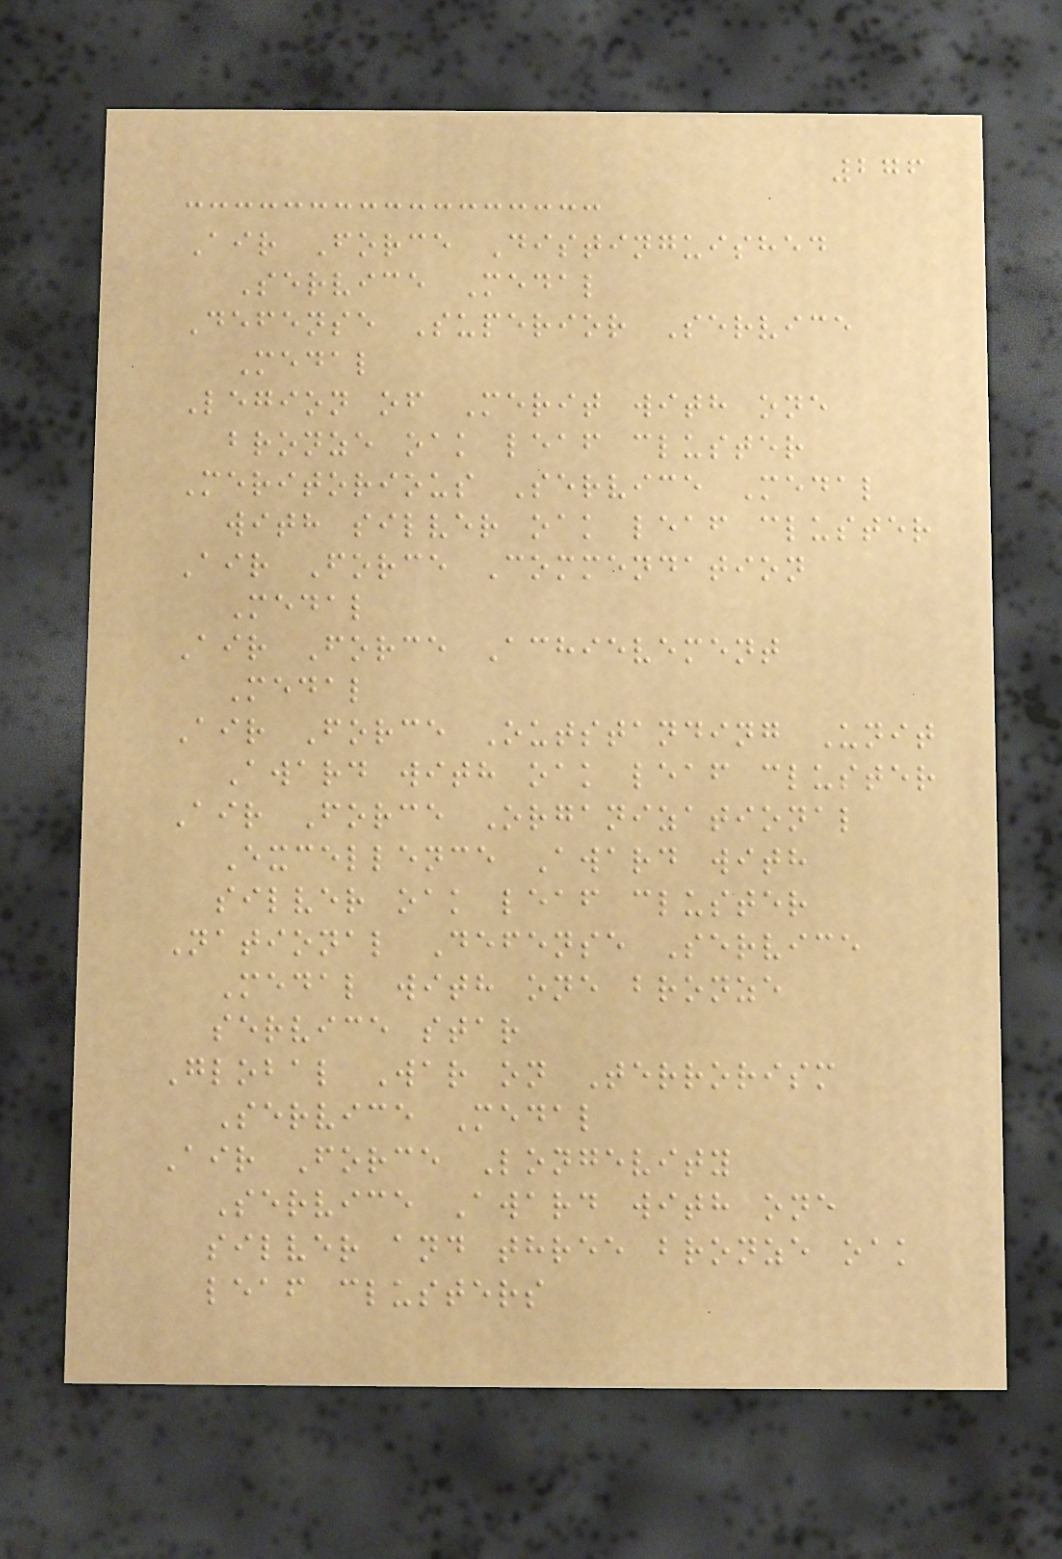276
Air Force Distinguished
Service Medal
Defense Superior Service
Medal
Legion of Merit with one
bronze oak leaf cluster
Meritorious Service Medal
with silver oak leaf cluster
Air Force Commendation
Medal
Air Force Achievement
Medal
Air Force Outstanding Unit
Award with oak leaf cluster
Air Force Organizational
Excellence Award with
silver oak leaf cluster
National Defense Service
Medal with one bronze
service star
Global War on Terrorism
Service Medal
Air Force Longevity
Service Award with one
silver and three bronze oak
leaf clusters
